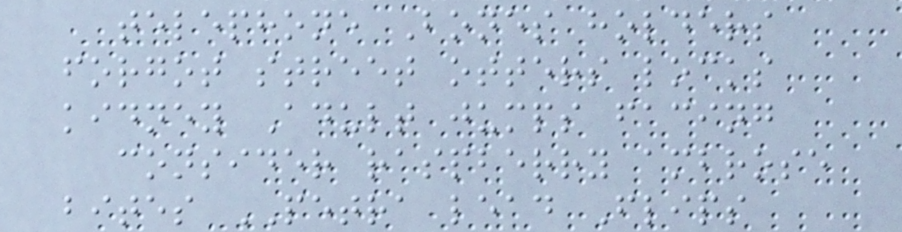telephone Bones holders
forgot street otters locks
kidney Adult jumps facing
consider raspberry ambrose
bites PETRA lead Flips
